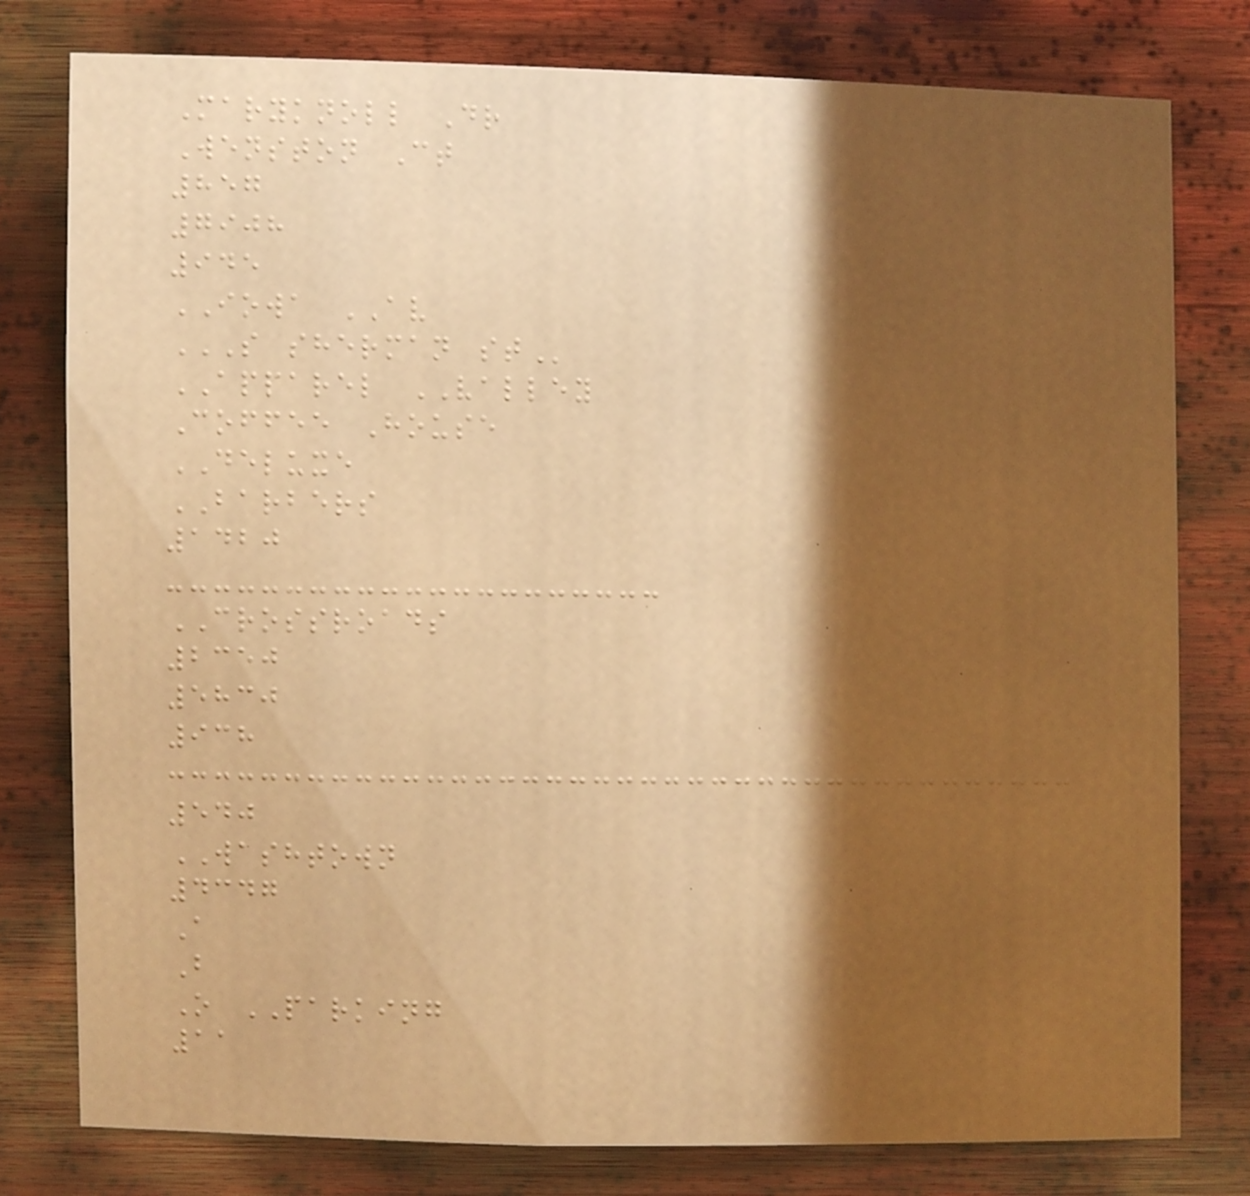Maryknoll Dr
Wenston Ct
857
7908
945
IOWA AV
S SHERMAN ST
APPAREL VALLEY
Coffee House
DELUXE
BARBERS
1420
CROSSROADS
2350
5830
938
540
WASHTOWN
4347
A
B
O PARKING
11
